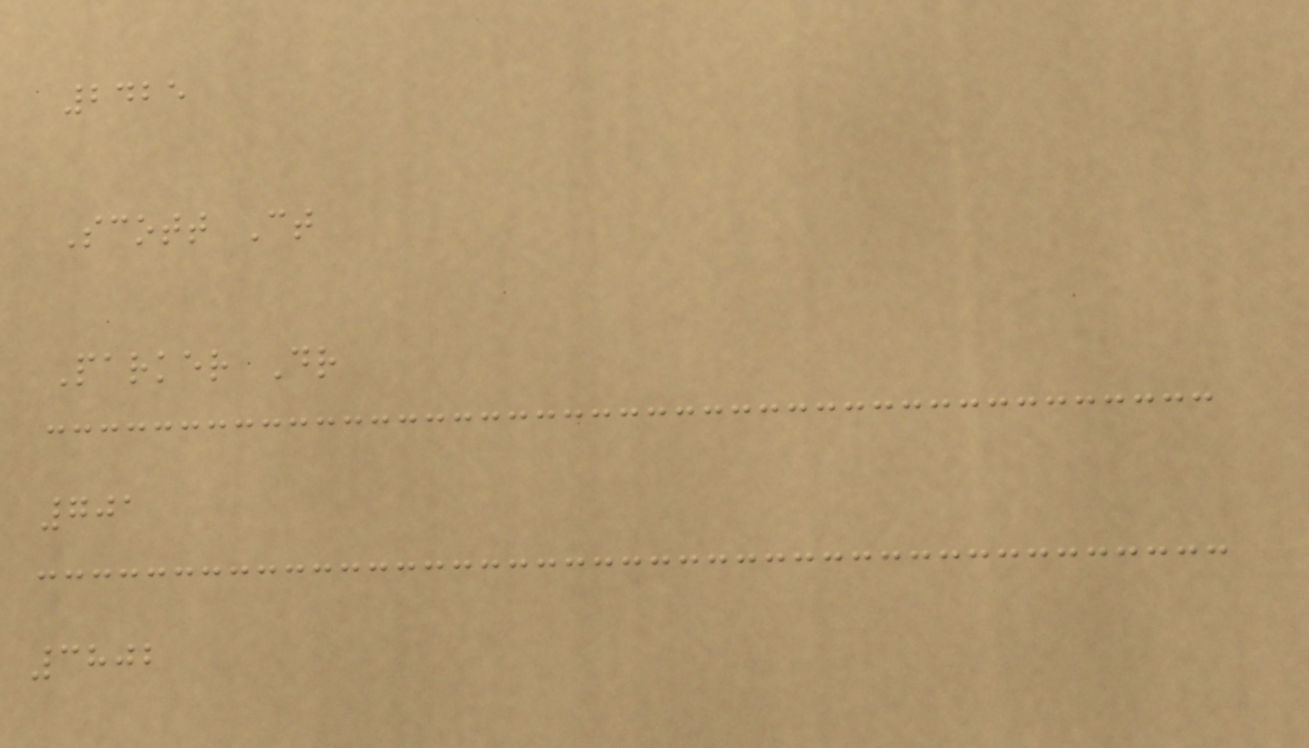2425
Scott Ct
Parker Dr
701
3802
